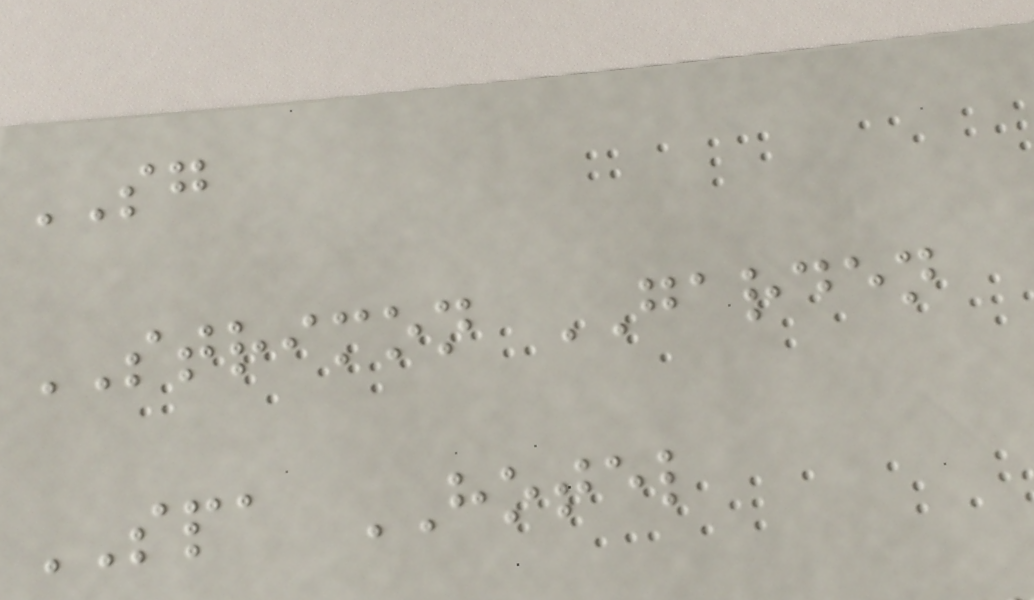SG
STRIMON GARDEN
SPA HOTEL
